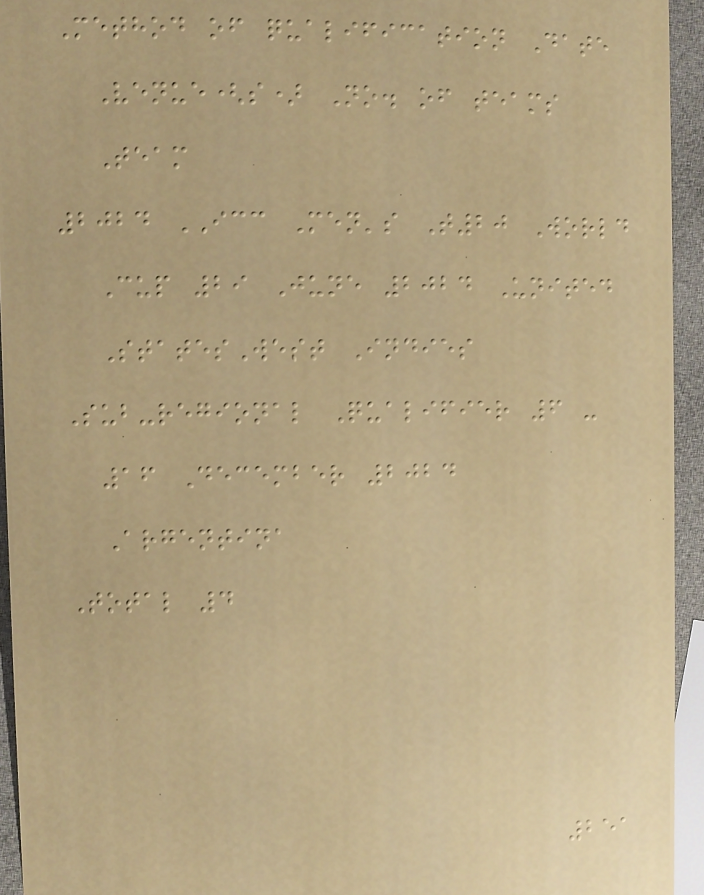Method of qualification Date
Venue(s) No. of teams
Team
2024 ICC Men's T20 World
Cup 29 June 2024 United
StatesWest Indies
Sub-regional Qualifier 6 -
16 December 2024
Argentina
Total 4
251
